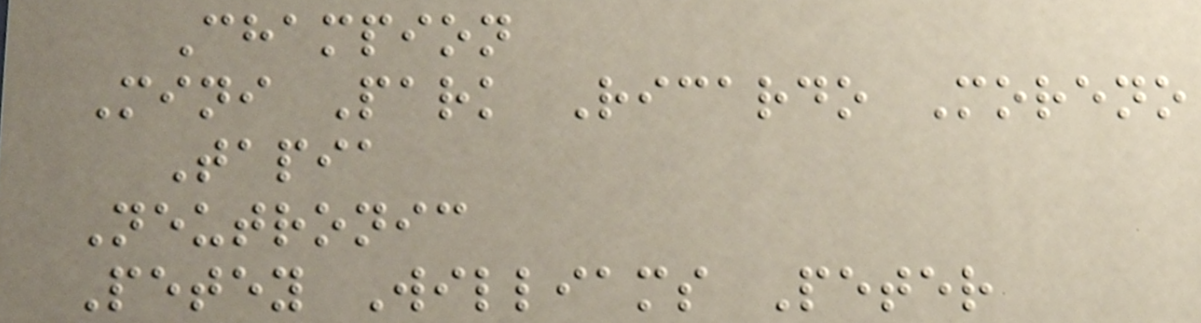Champion
Mini Park Ricardo Moreno
Tapia
Neutronic
Petey Williams Peter
